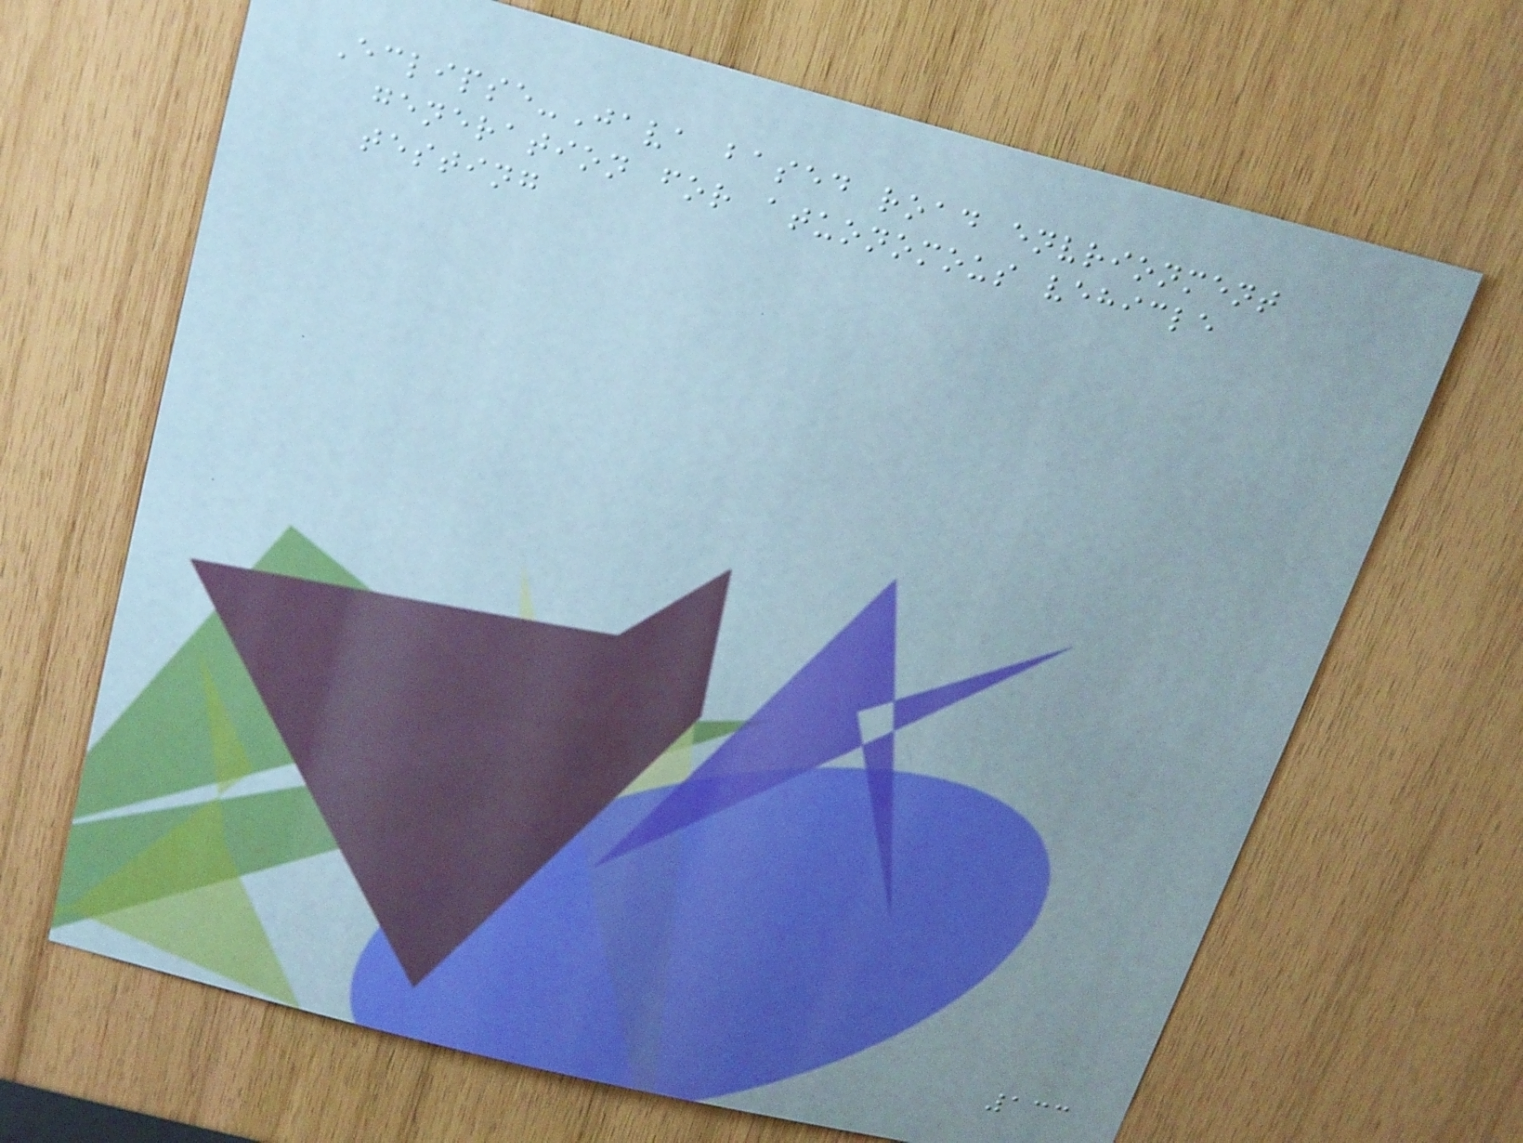Eclipse-Java based road envrionment
generation for atuonomous vehicle
testing
133
